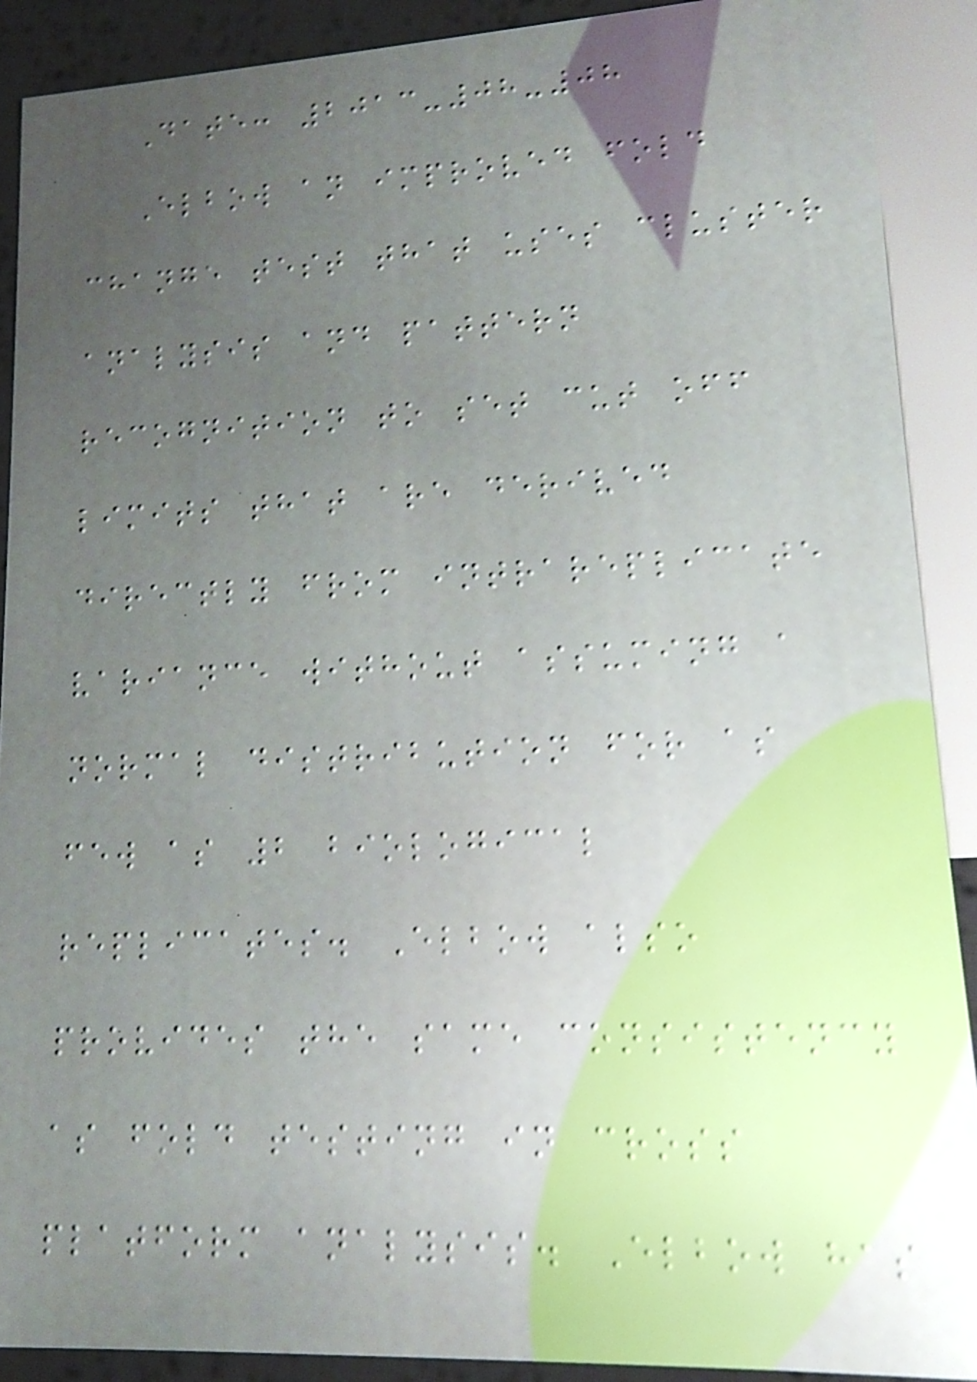Date: 2013-08-08
Elbow an improved fold
change test that uses cluster
analysis and pattern
recognition to set cut off
limits that are derived
directly from intrareplicate
variance without assuming a
normal distribution for as
few as 2 biological
replicates. Elbow also
provides the same consistency
as fold testing in cross
platform analysis. Elbow has
